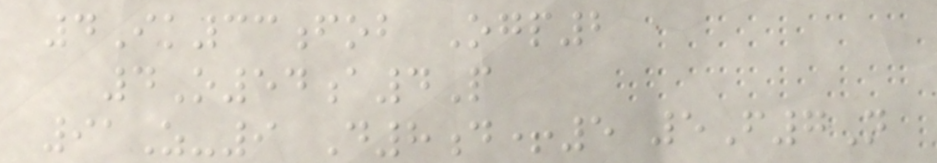4Ik33fob Ogp2
4O54a4P
91Z-9 D8d+5 5F7N
